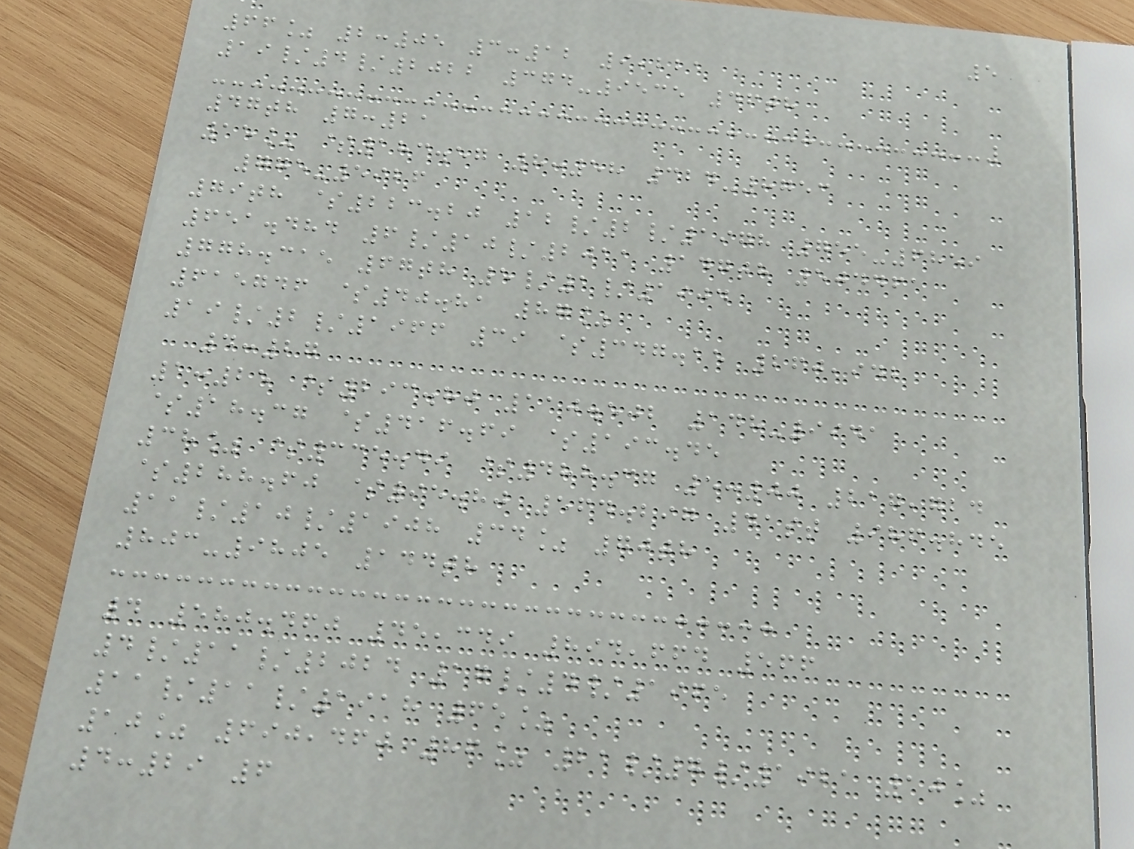5
66% 2:05 3:12 9,221
19/4/2022 374-9535 46th
47th 7:21
15% $183.57 8:58 324-8753
775-5926
79th $223.20 12/2/1978 755-6859
651.484 6/10/2011 147th 504461
778.315 67th 5/1/1904
615746 $40.81 87%
19/2/1966 39 $347.15 260,942
4:27
1:25 $293.80 110.502 148-9941
$18.37 $416.69 $193.45
38% $335.49 $488.37 5:00 217,724
$288.60 $95.80 564.297 41st 986.845
11/10/1908 34% 70th
803-9805 144th
4 580.460 45,349 894,664 566
4/11/2024 17/4/1965
11/11/1918 65%
10% 690,460 86% 21/7/1921 10%
4:29 6
